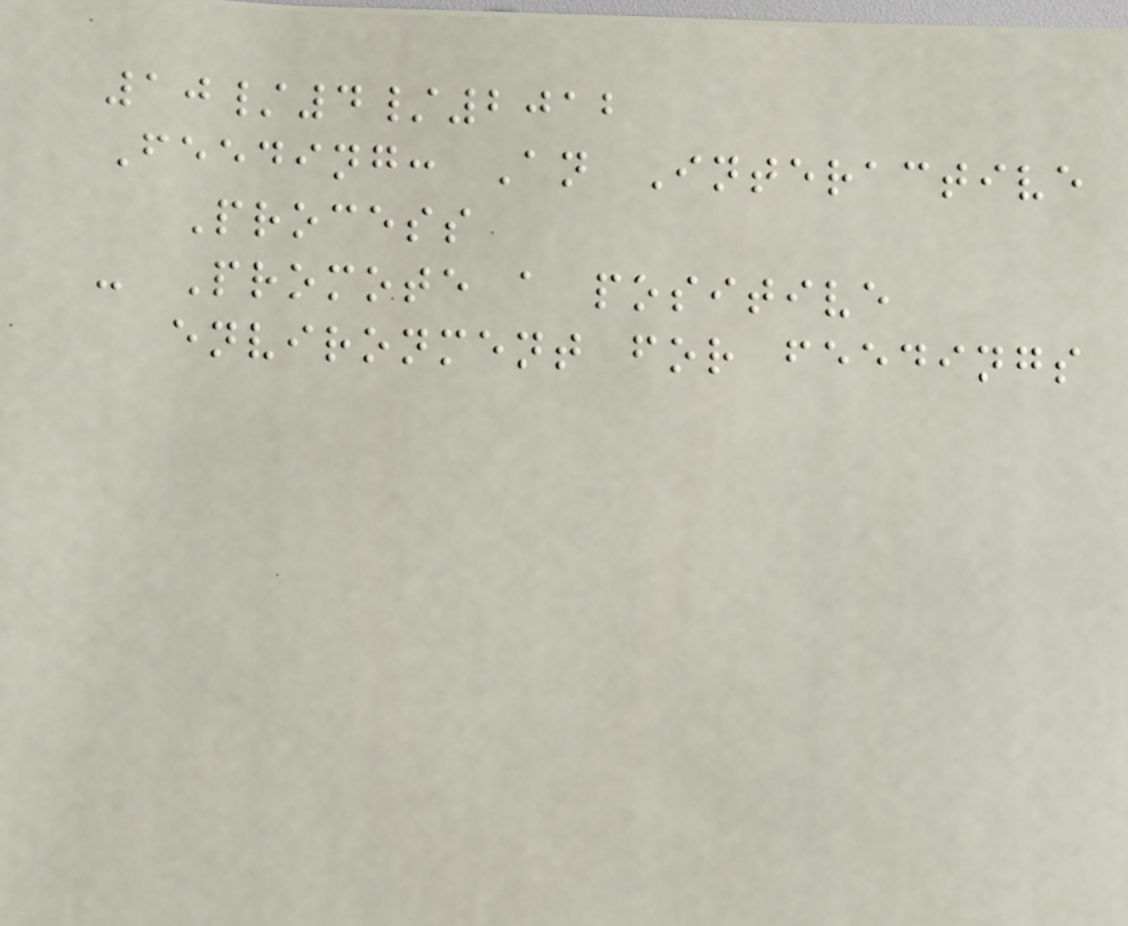10/4/2012
Feeding: An Interactive
Process
- Promote a positive
environment for feedings
